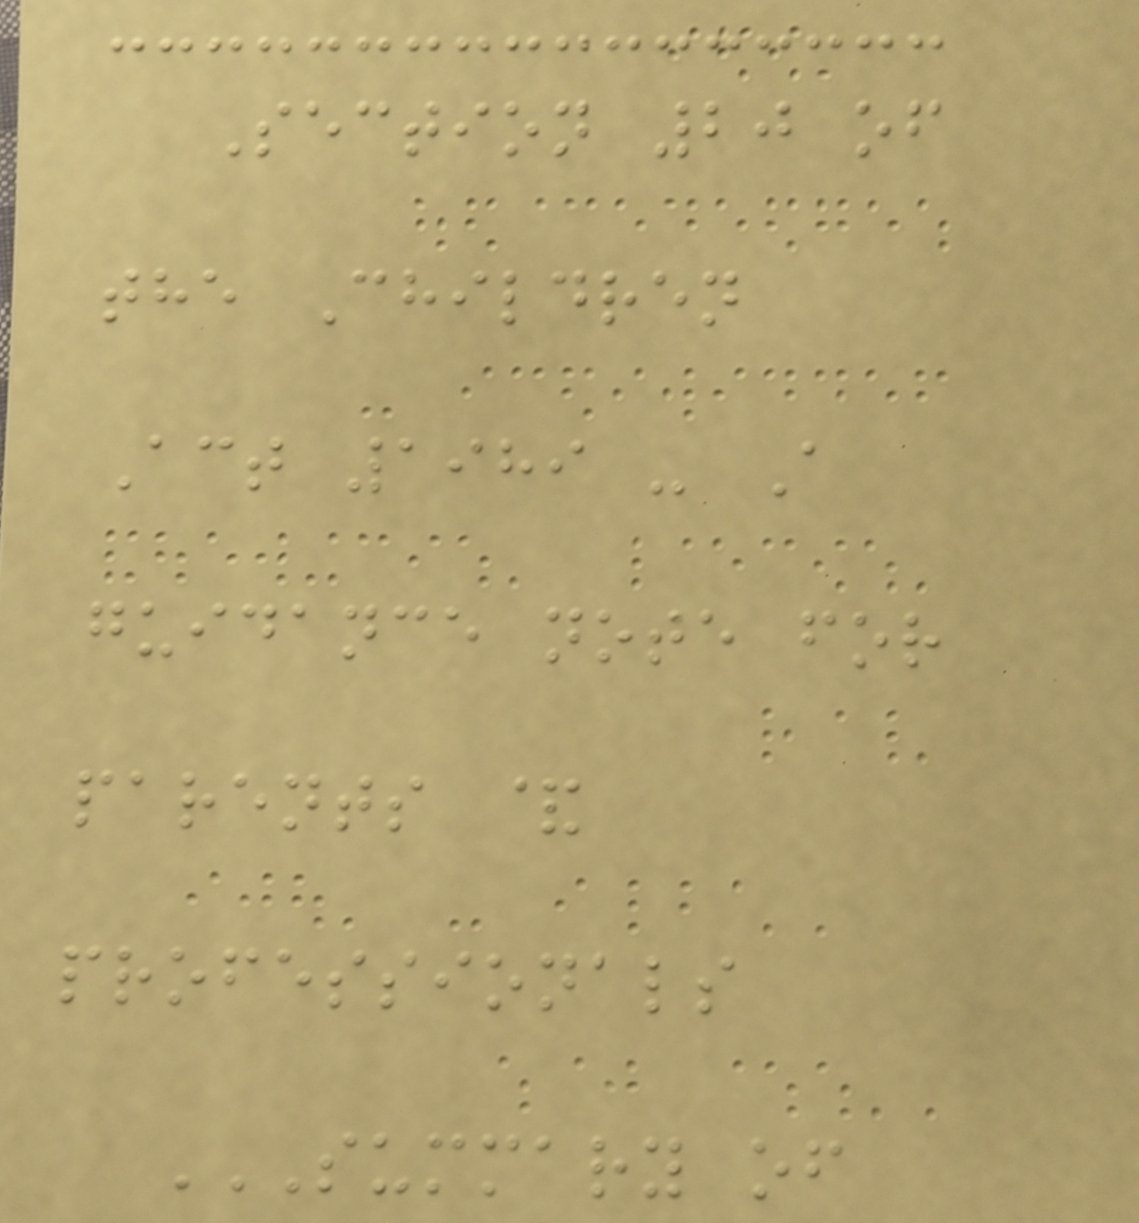Section 20 of
the Children
Act 1989 - A
guidance note for
parents &
professionals
SUMMARY OF
